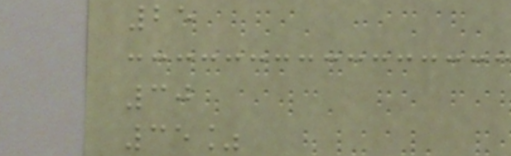25
30
35%
